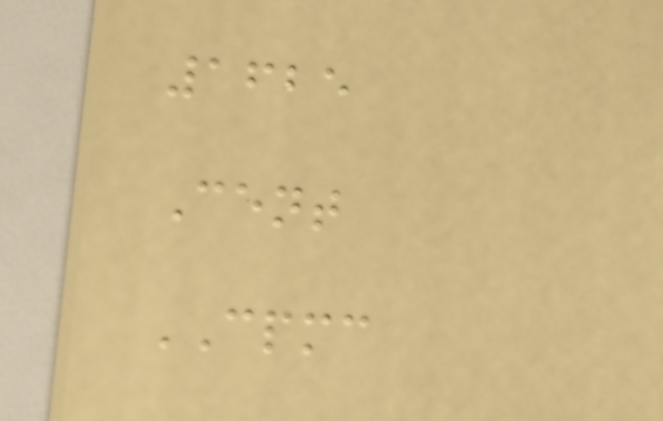1625
Cent
CPMC
